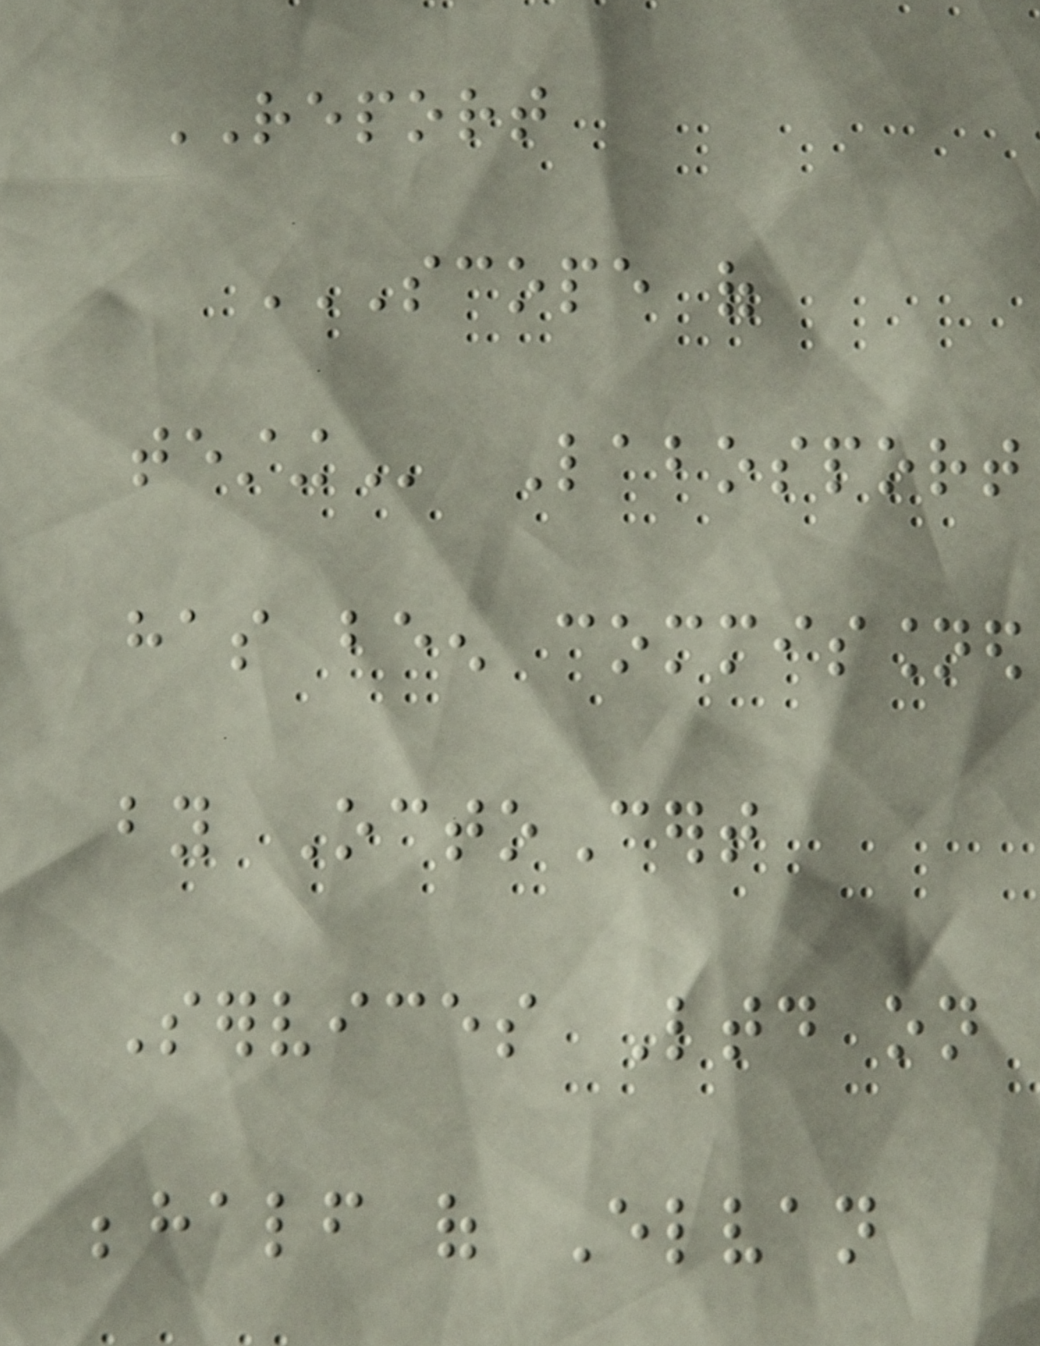REPORT
SCOPE OF
TESTING Labosport
has been commissioned
by OctoCert
Services Ltd on
behalf of Elvan
